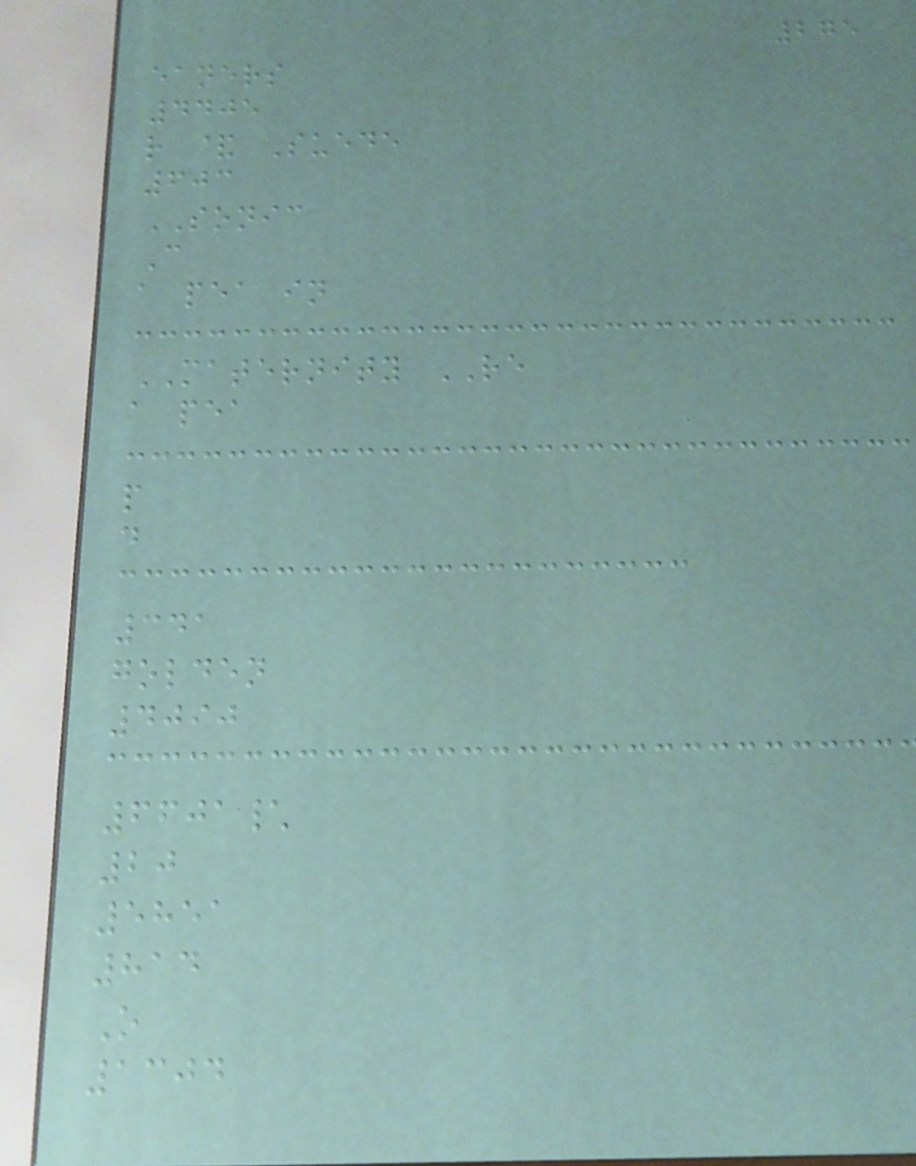275
eaners
4405
r & Suede
603
SONIC
C
a pea in
MATERNITY RE
a pea
p
d
341
golden
4090
6601\
20
5851
814
O
1304
